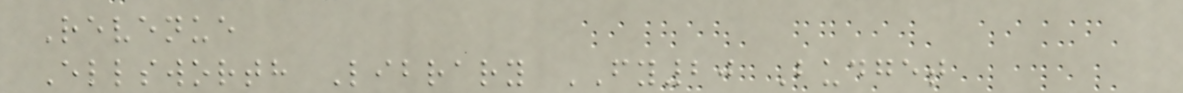Revenue
Ellsworth Library FY20 Budget
